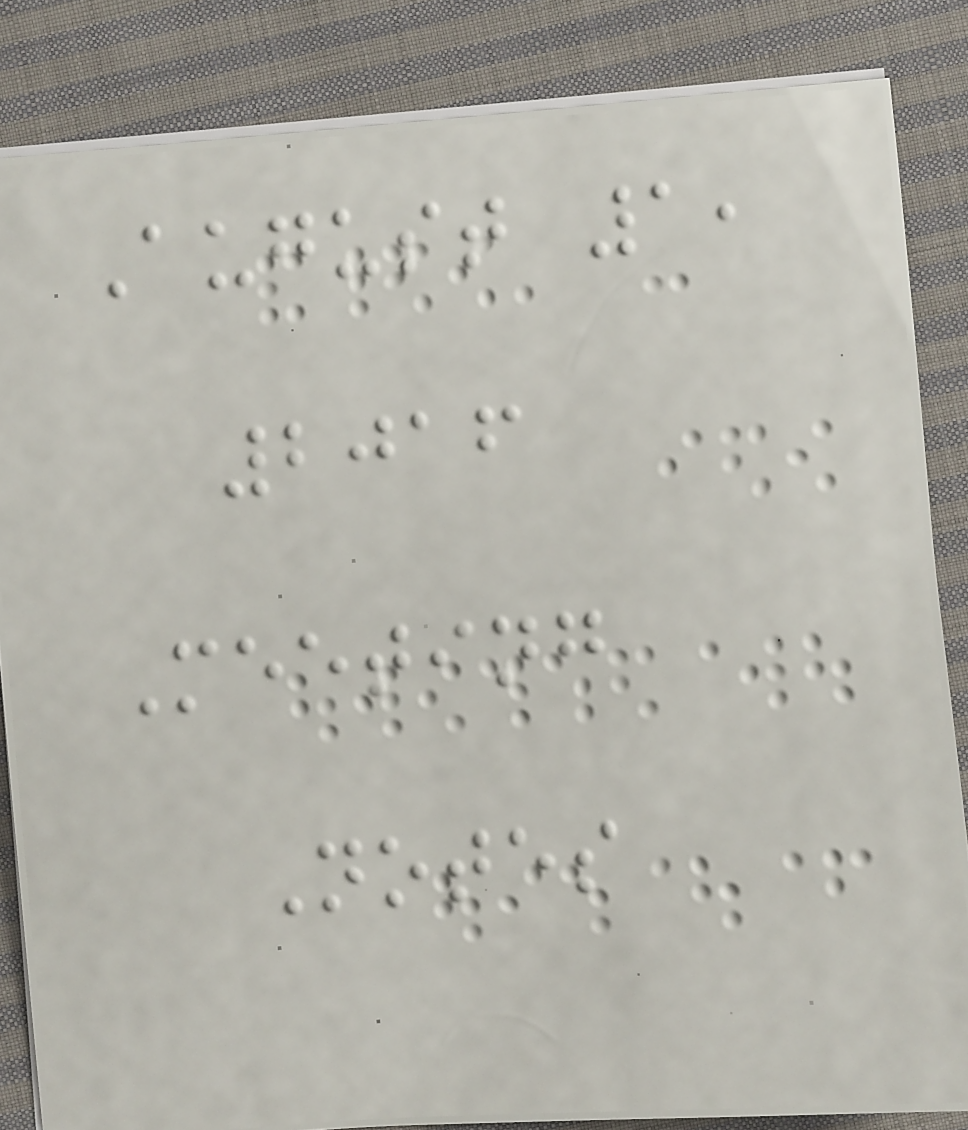August 1,
2016
Meeting
Notes
